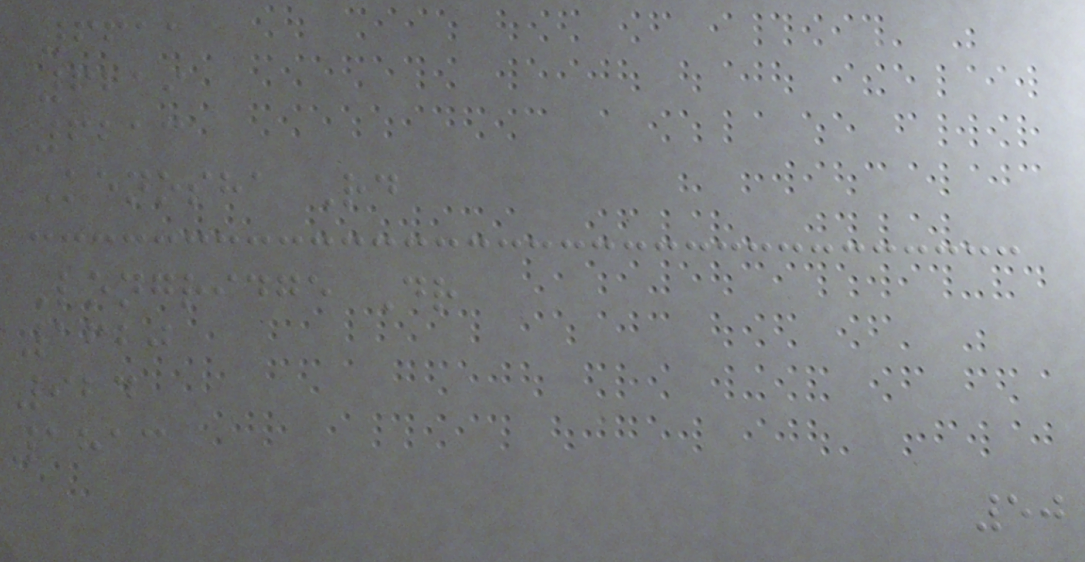6611
6219
6213
Kenosha Rd
Longridge Dr
1620
924
1813
50
